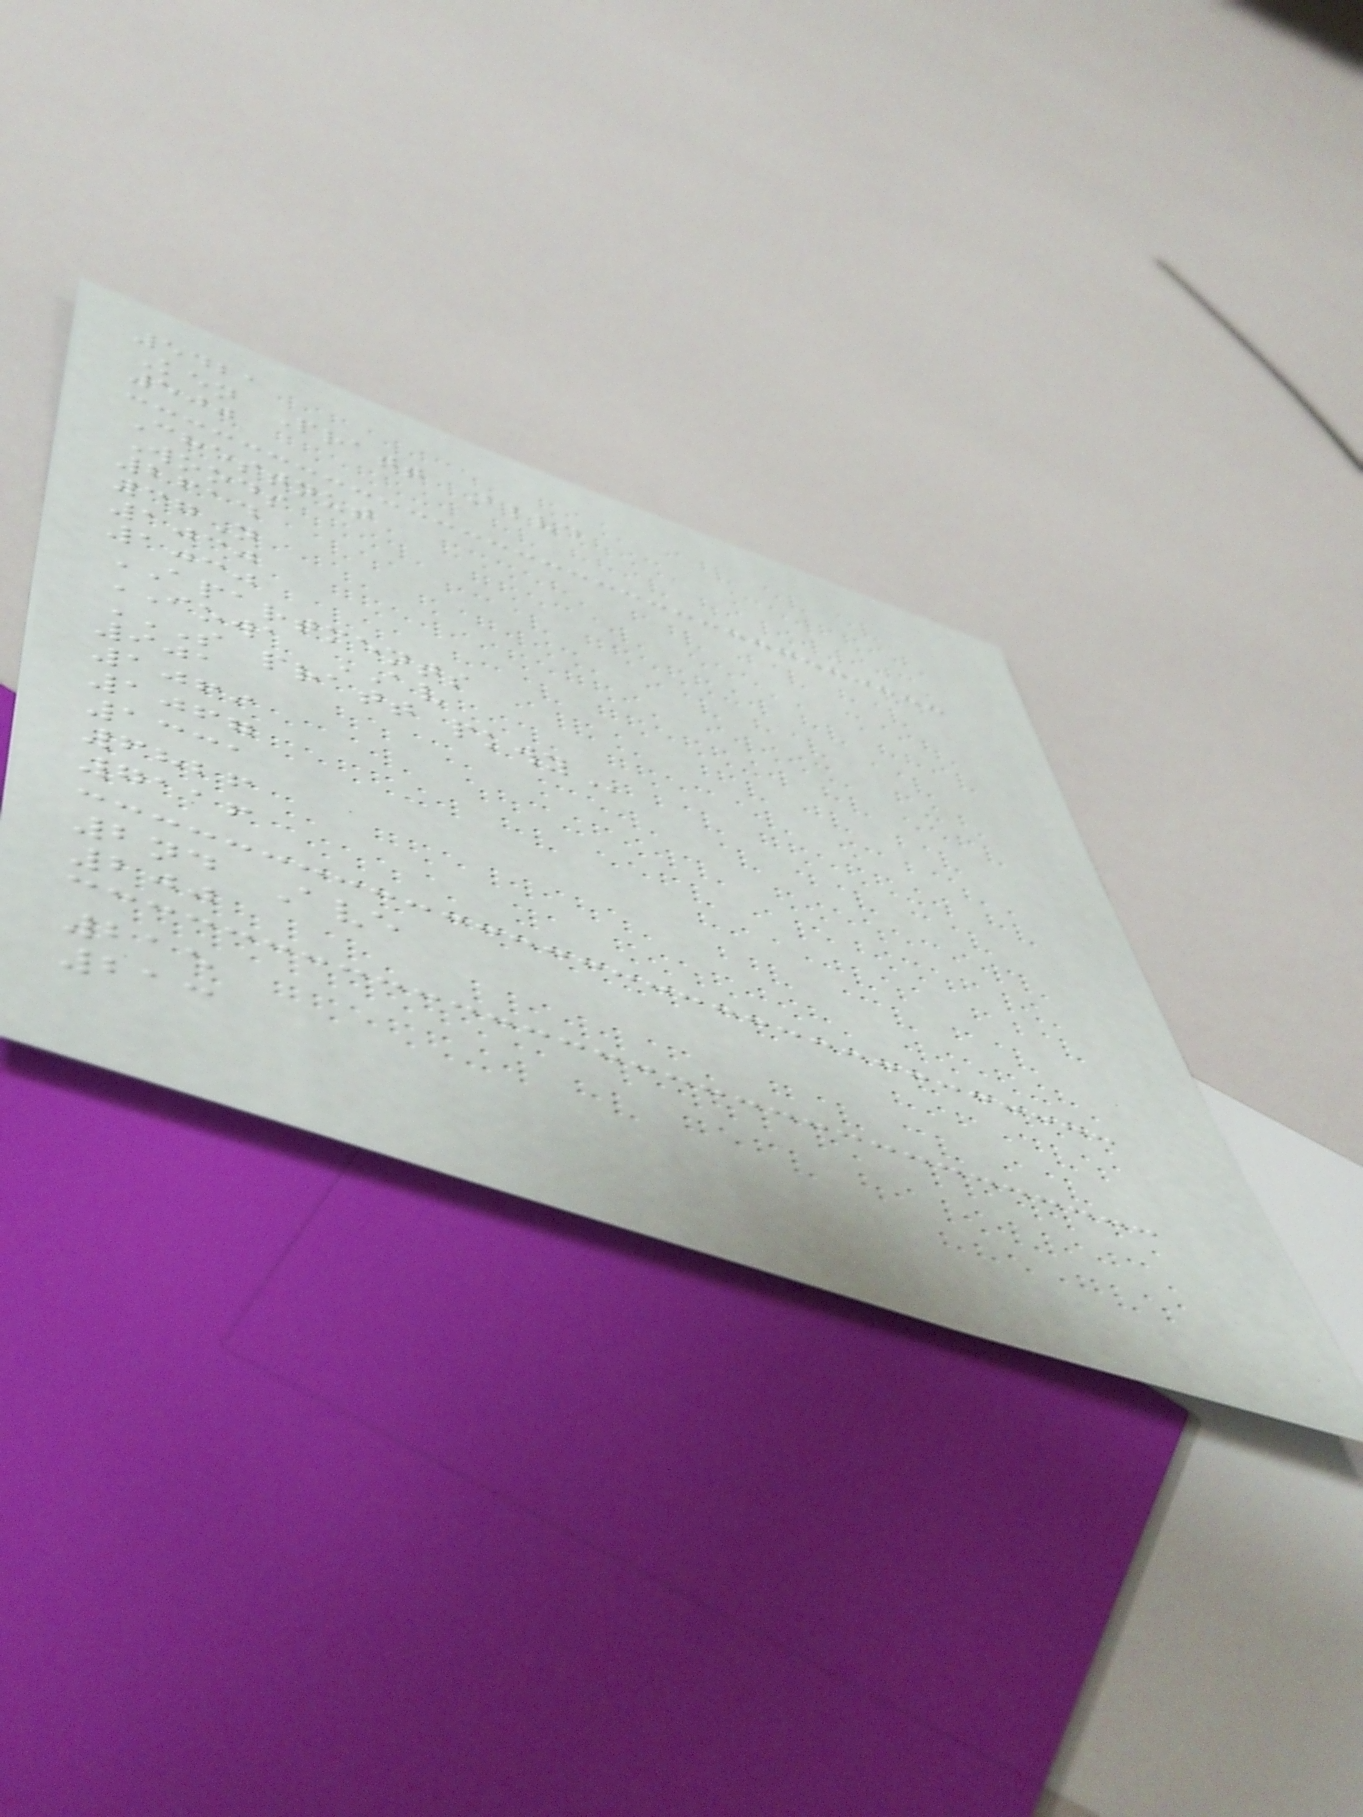5421
Ken Pratt Blvd
500
Chestnut
Woods
2614
37N
1030
1030
APARTMENTS
IOWA AV
S PRATT PKWY
901
1069
1067
1331
6826
7116
2nd Ave
200
215
213
